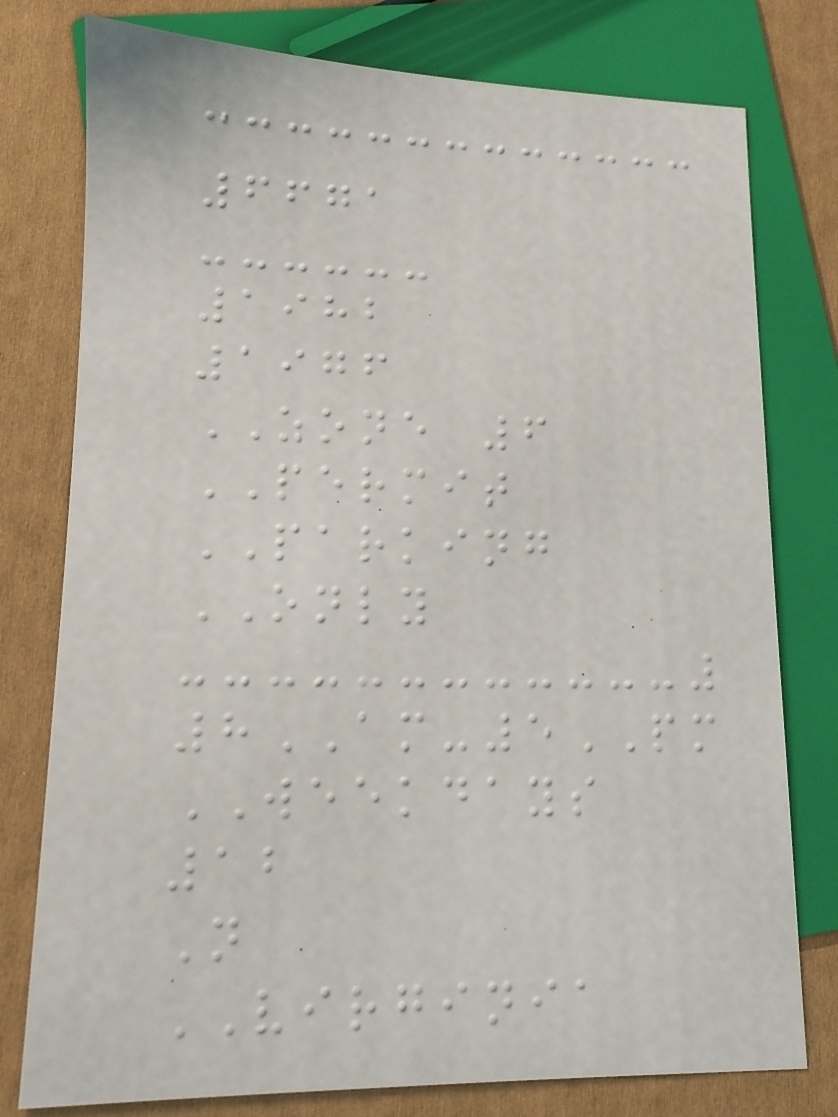6671
1982
1976
ZONE 6
PERMIT
PARKING
ONLY
8AM-5PM
WEEKDAYS
12
N
VIRGINIA
